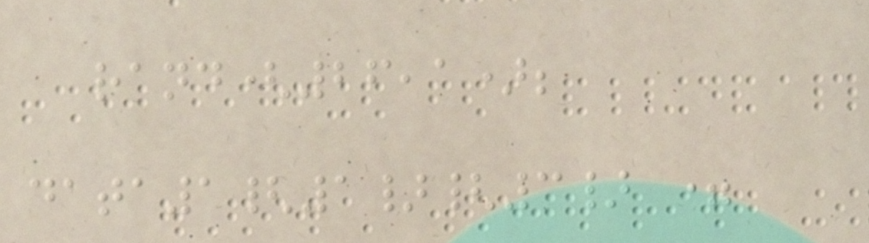rand(26,1);
data1{1}{3} =
